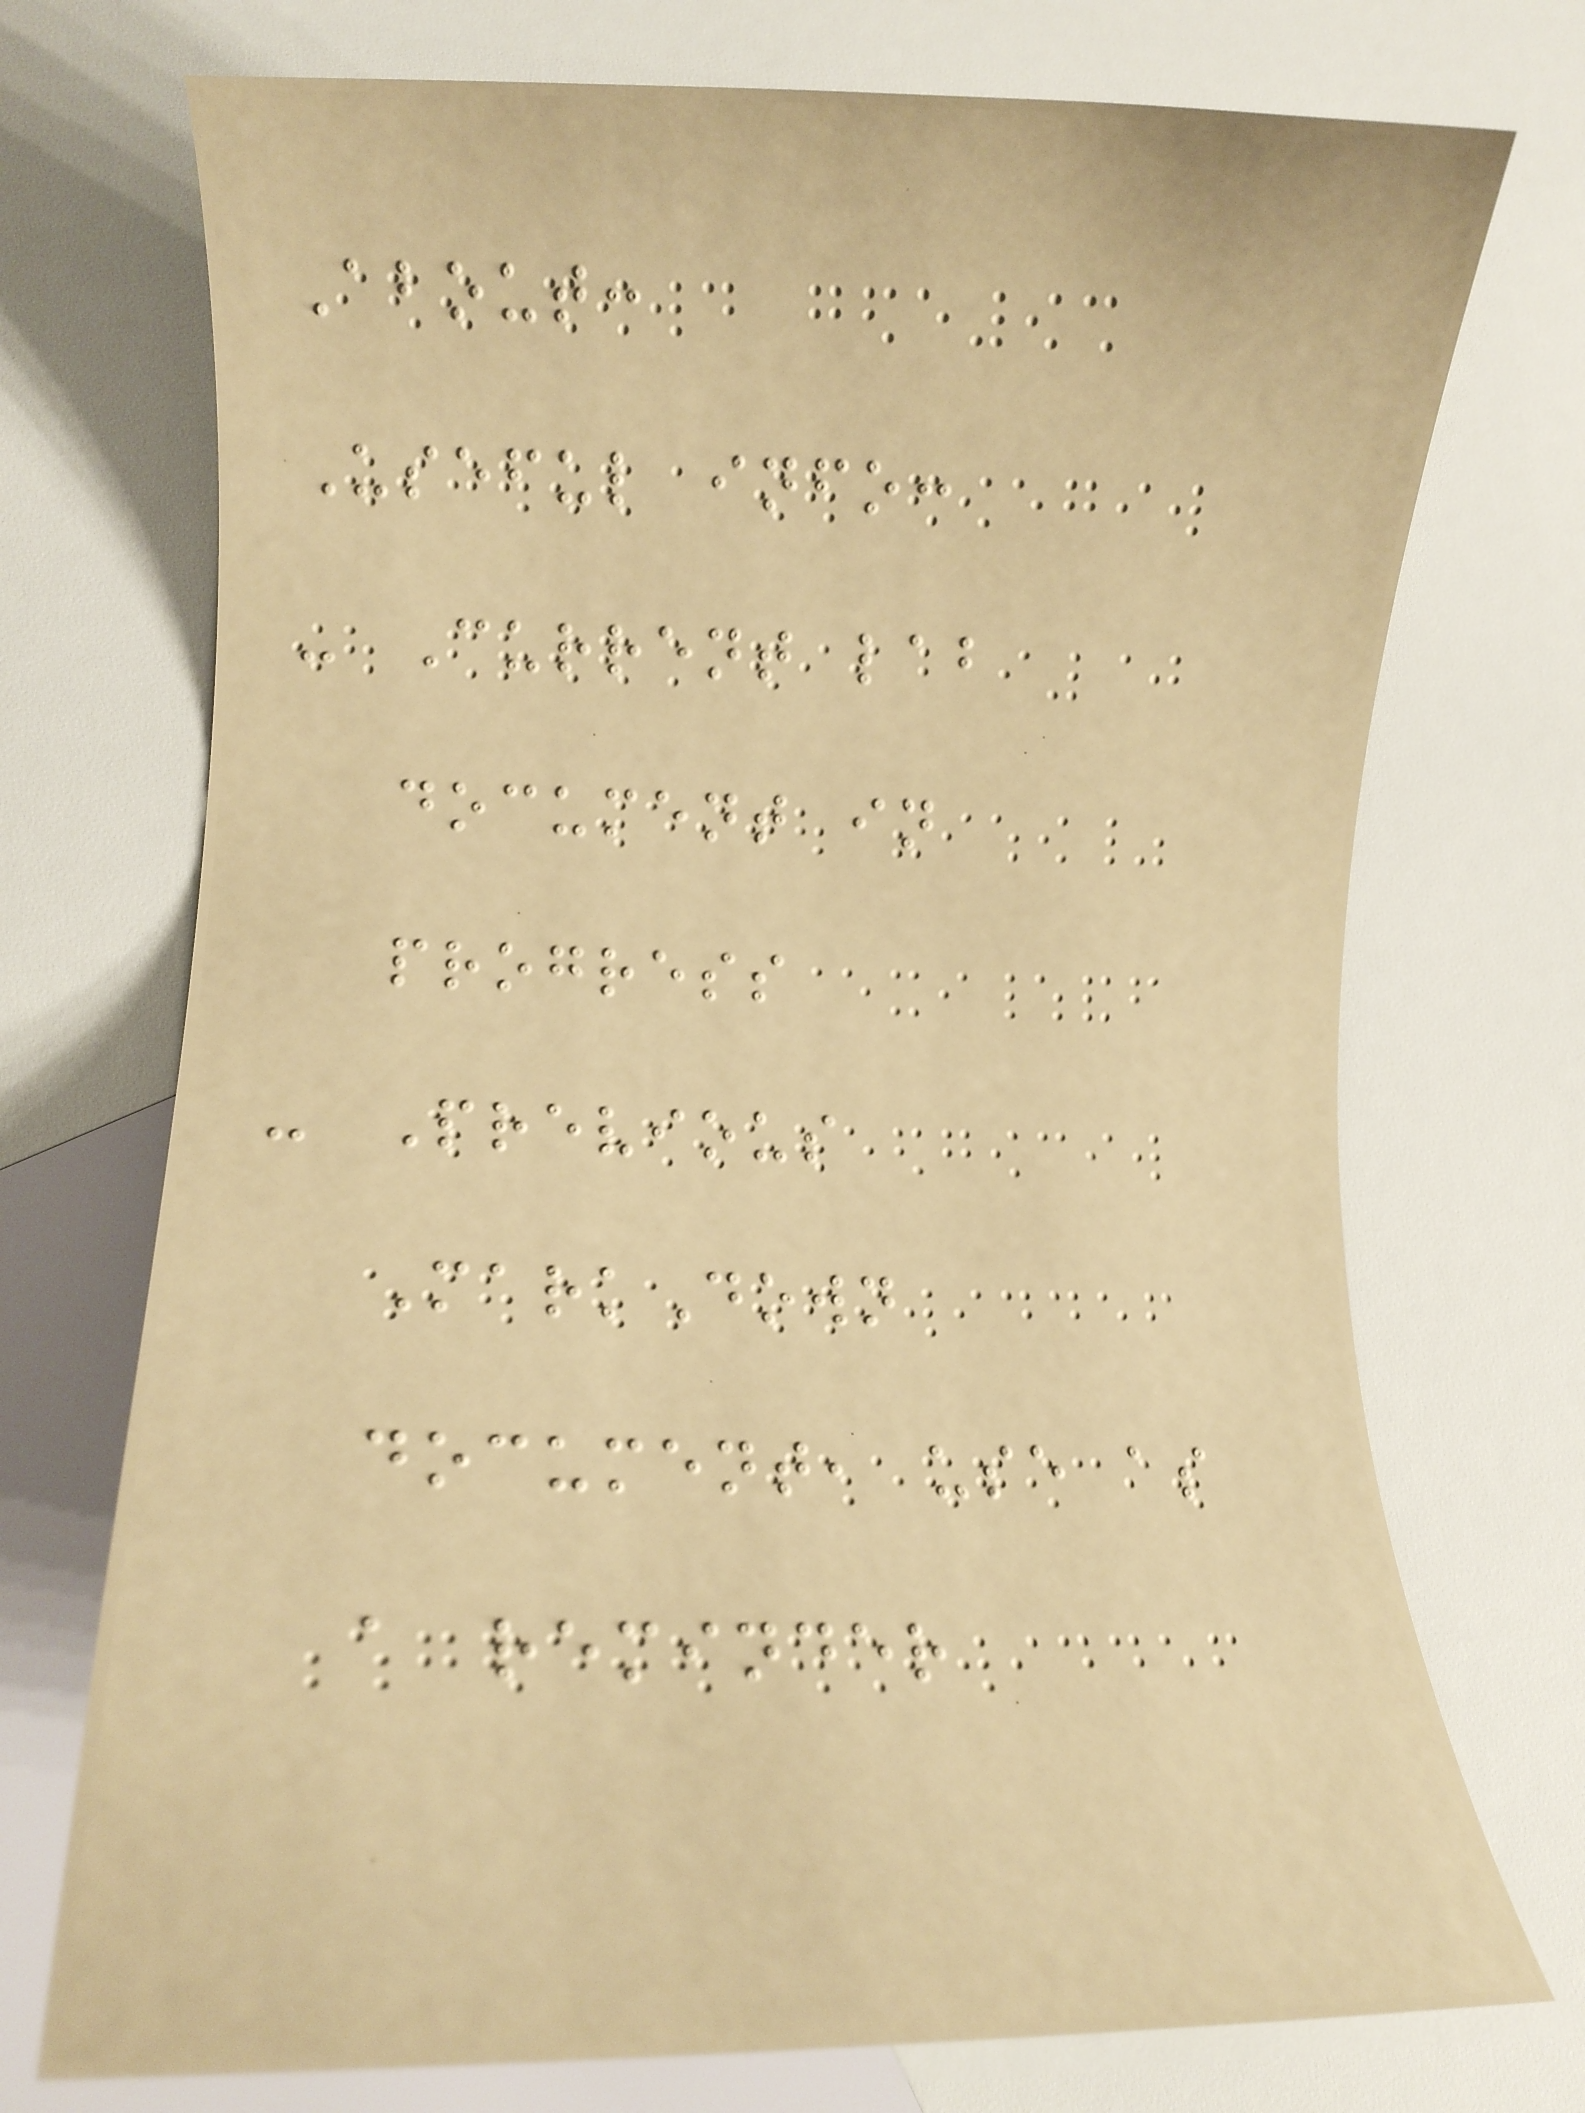About:
Useful info:
- Current lab
document in
progress
- Previous
MarkDown
document, use as
a reminder
